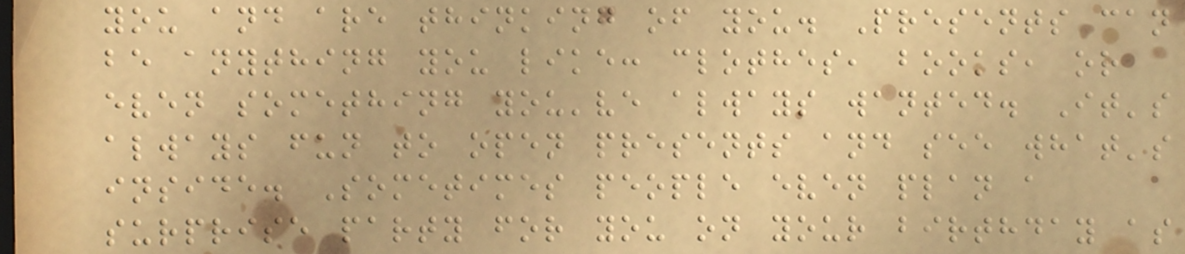you and are thinking of you. Presents can
be anything you like: clothes, books, or
even something you've always wanted. It's
always fun to open presents and see what's
inside. Sometimes people even plan a
surprise party for you on your birthday as
